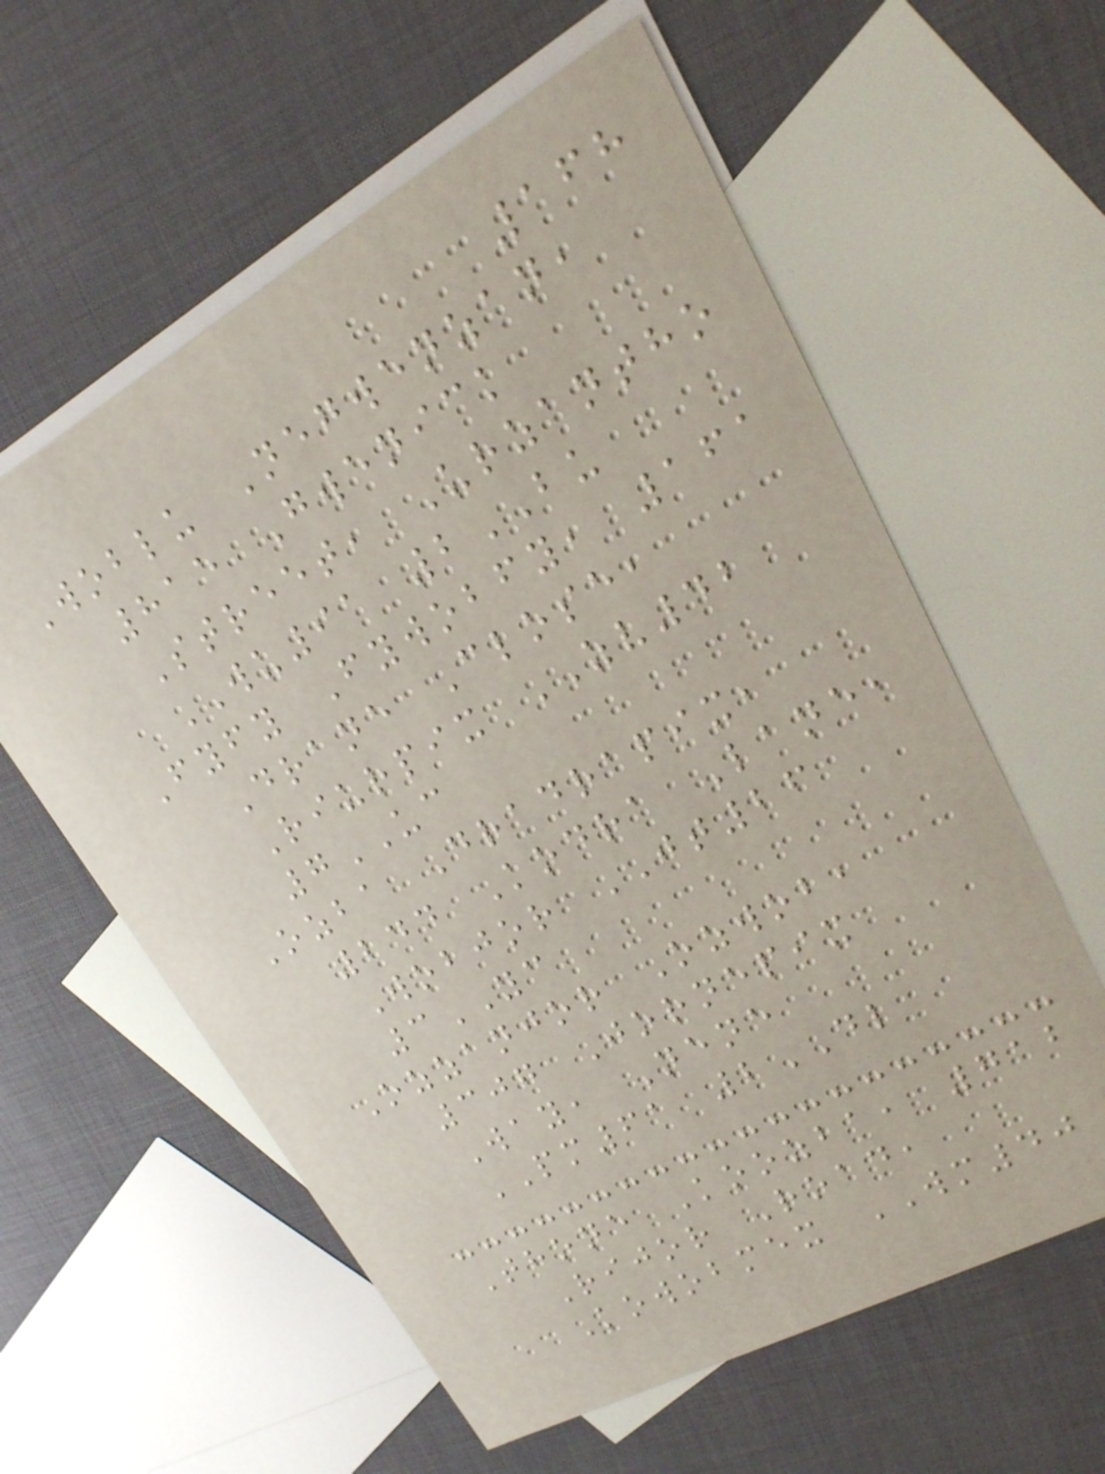168
Woblu Negwenzan,
815 Gwenick
Street, Urzantho
WU91 2BU
Fyfy Fywobfy, 161
Drane Close,
Riurpix ZV42
7UC
Ozba Dradrapix,
244 Kodra Lane,
Wobjor JT26
3YC
Ozzanjor Ozwob,
307 Jornepix
Way, Nene
PM61 2DL
Thone Koozba, 712
Rijor Road,
Kowobmex WM40
